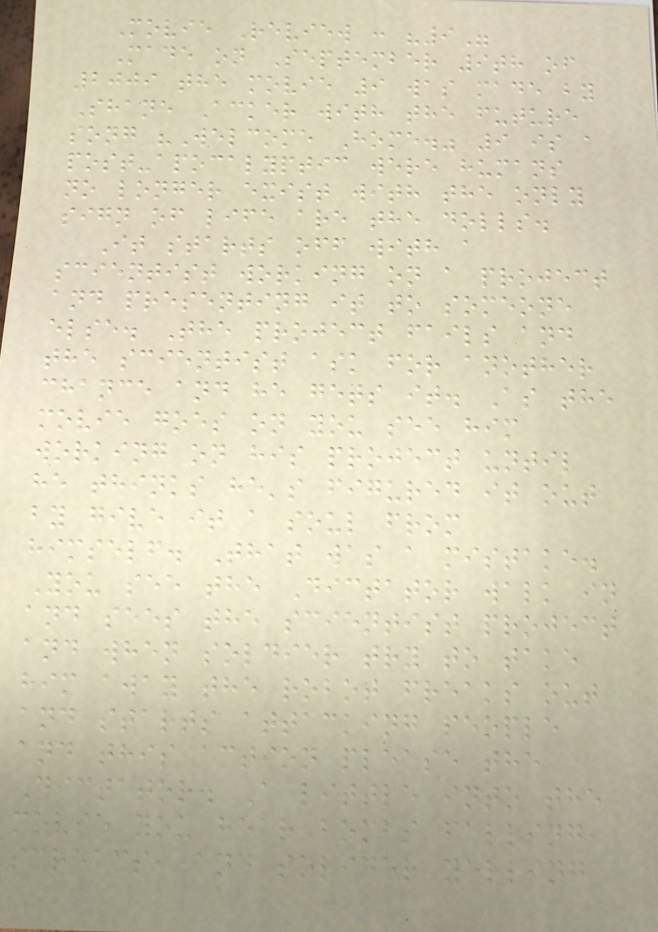Movie Review : "9"
Made on September 9th of
2009 the movie 9 was made by
Shane Acker with the future
song "Welcome Home." 9 is a
post-apocalyptic were humans
no longer exist with the only
sign of life are the dolls.
It starts off with a
scientist working on a project
and presenting it to someone
else. The project fails and
the scientist ask for another
chance and he gets it. As the
movie goes on you see him
working on his project until
he thinks he's figured it out
by give it a soul from
himself. That was a mistake.
You see the Dictator walk in
and sees the scientist project
and when soldier try to take
him away the robot freaks out
and starts attacking people
and this action please the
Dictator. A little into the
movie you hear bombs falling,
screams, and solider yelling
